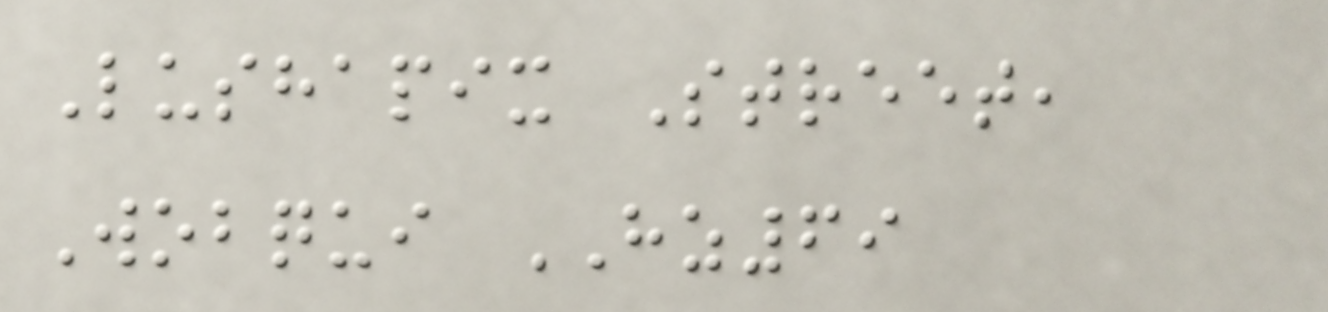Lushapix Street,
Wobqui HZ69
